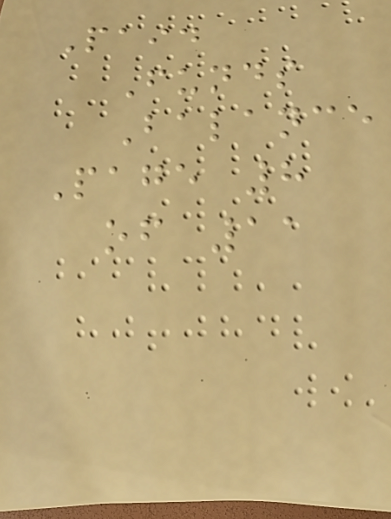Paid
Funds
Balance
Page 8
of 11
